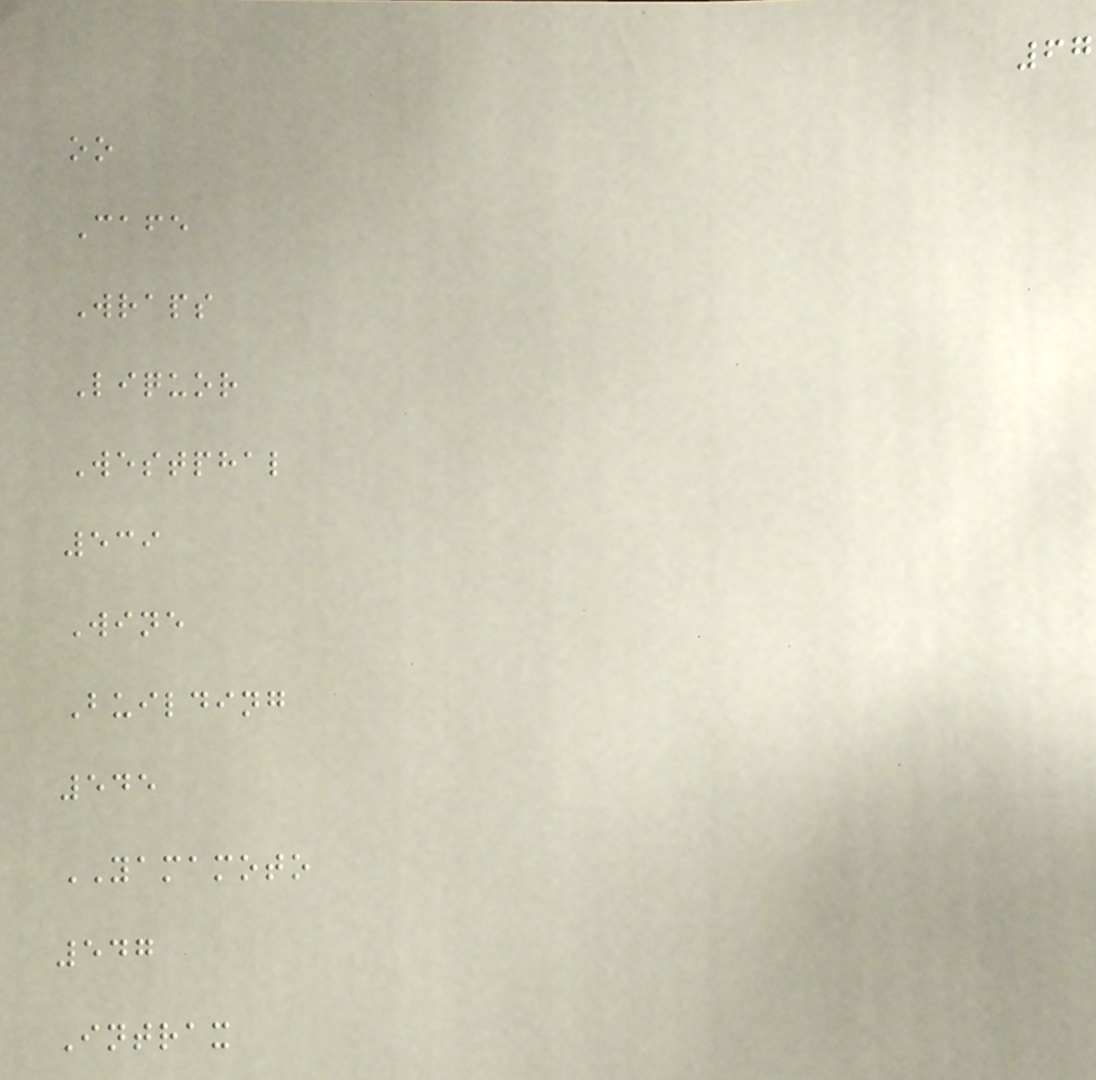67
oo
Cafe
Wraps
Liquor
Westphal
539
Wine
Building
545
YAMAMOTO
547
Intrax
